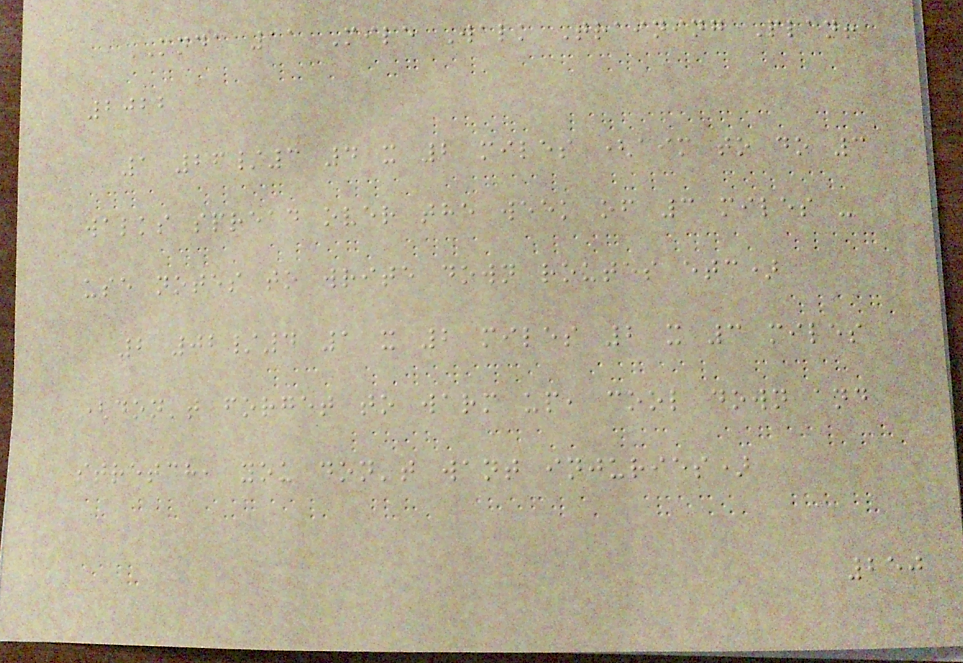MNDA 11 Mile Walk Training Plan!
2022
1 26/3 4 x 2 miles (aim to do 3
walks spread over the week of 3 miles -
use notes to write down routes etc)
2 02/4 1 x 2 miles 2 x 3 miles
(don't forget to warm up, cool down and
stretch, you don't want injuries)
250
